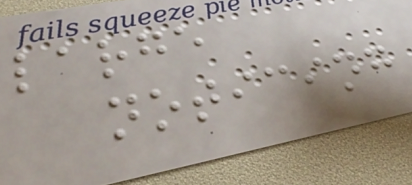large
noticing
